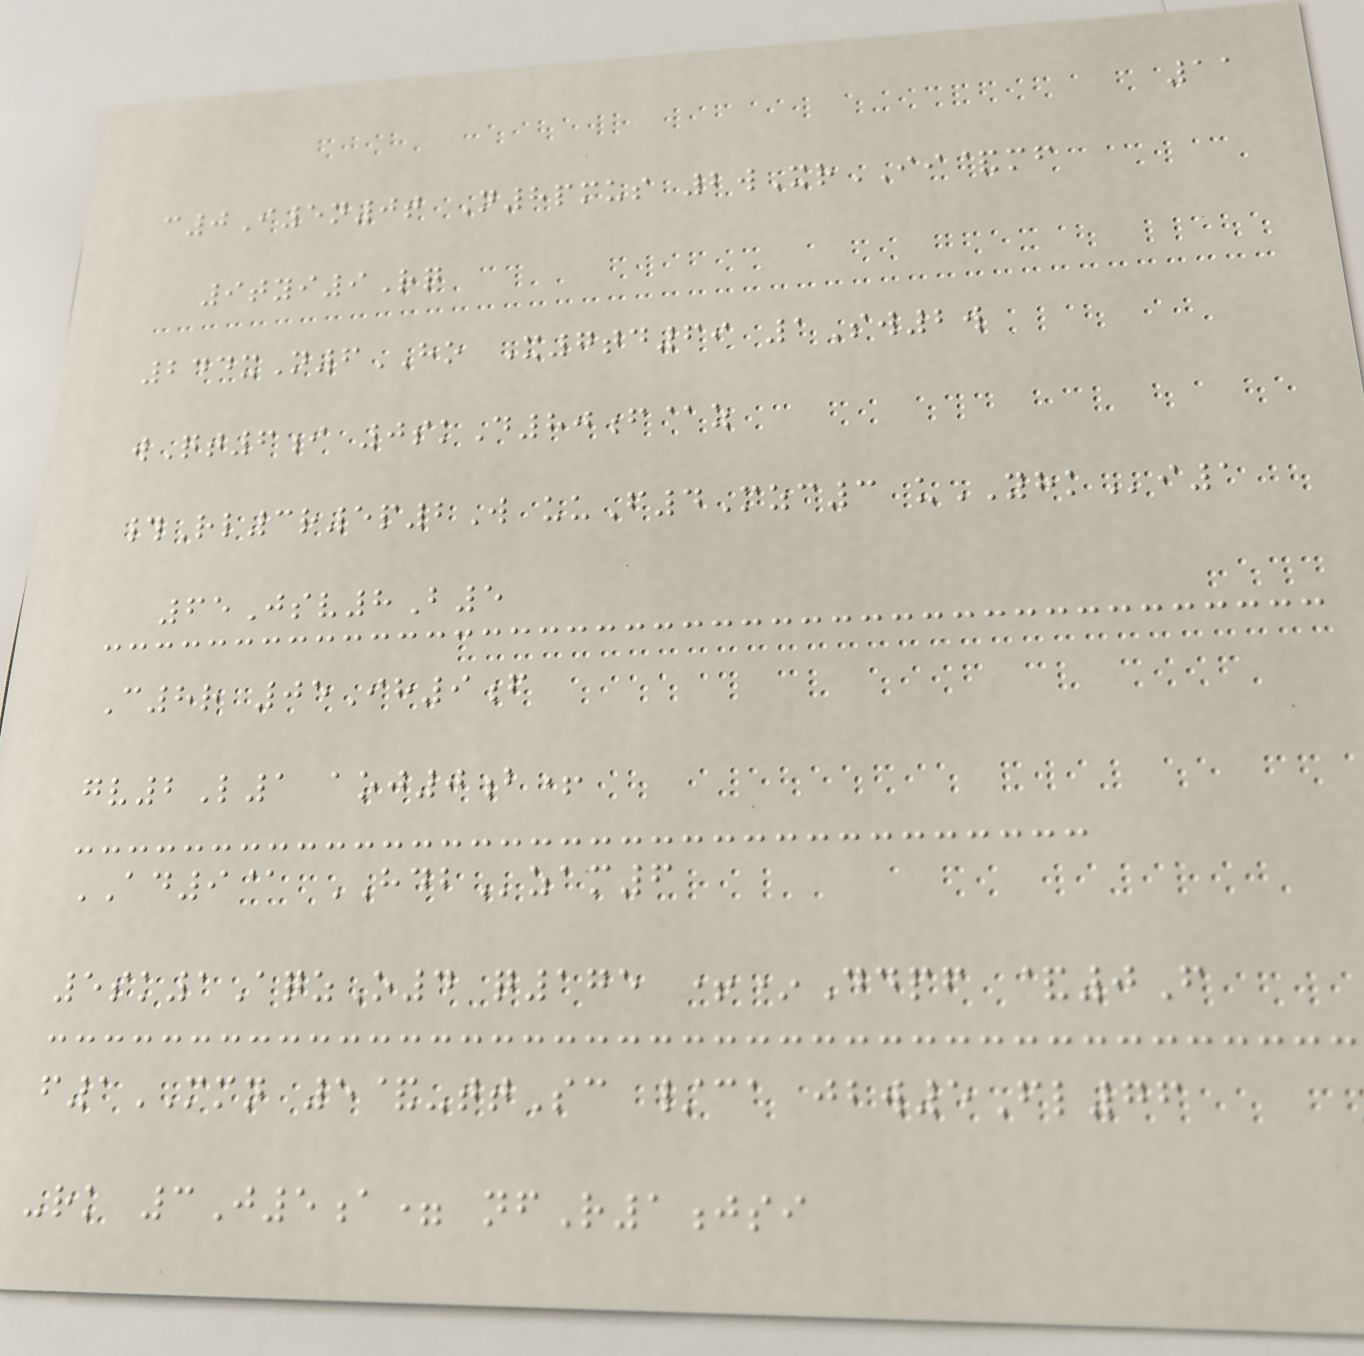11
c0I5n0t N8pmus 2wXrII&mf
9tyi9Rq
244xN6HO X7td69 1Sw2w
wQt6i 0skD80f@z
#Rl3r5p2W uuF4Mzc3 uYHKi1
65Jsv8B5
C8r 05Ih9f
gv2L1 aoj0b+
AD9@ HDBzam6
5sk1AqzO4 q175 +*Ddpf &0F
f1MMN 5&-ttSc /ca jbw5Fl76
-rk 3J5a= nfR1jsi
